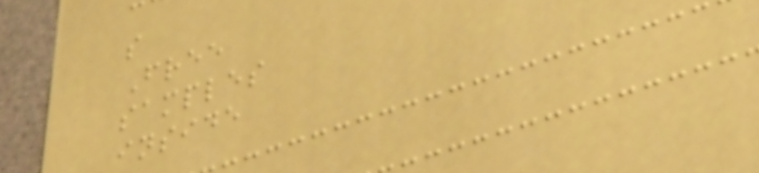s
Free
samples
inside
